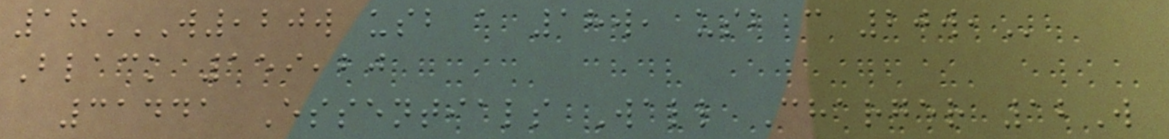18W,20W USB A 18W, USB C 20W,
Black 159,20
31441 Essentials Wall Charger 12W
